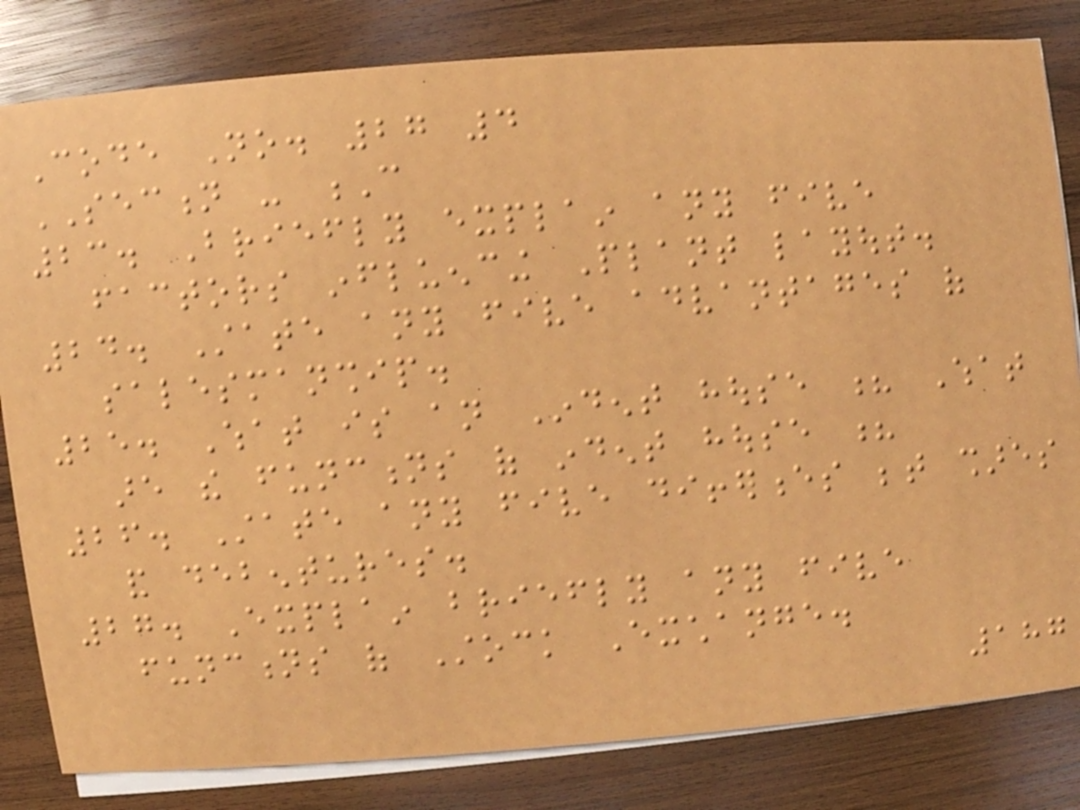Code No. 27 4
SECTION - C
23. Briefly explain any five
factors influencing Plant layout.
24. State any five advantages of
salesmanship.
25. What is an Indent house ? What
are the functions of indent house ?
26. State any five differences between shares
and debentures.
27. Explain briefly any five
functions of Stock Exchange.
187
